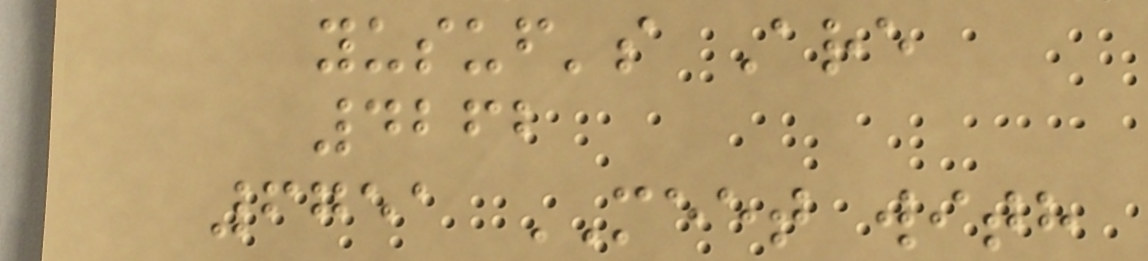yusuf's Are
4262
6751 MEET with
